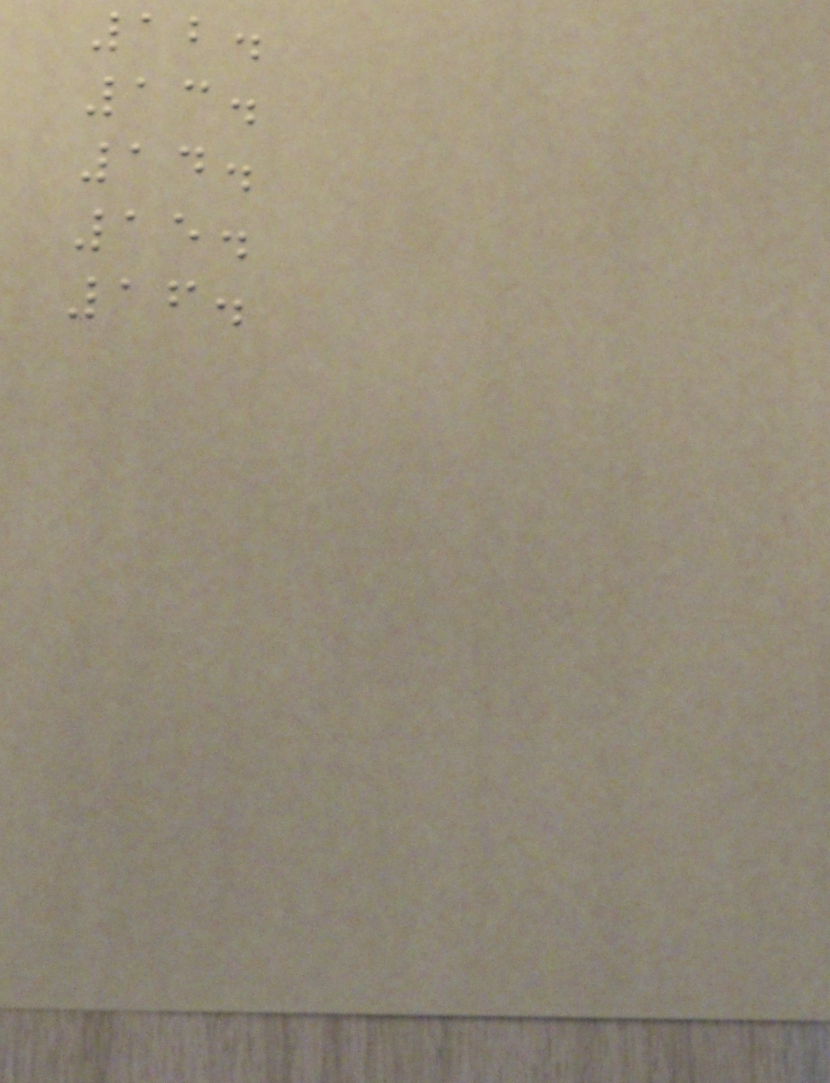12.
13.
14.
15.
16.
